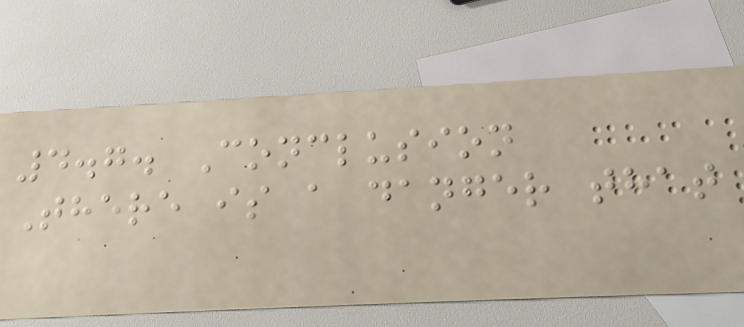4.7. Conclusion
There is a danger that
